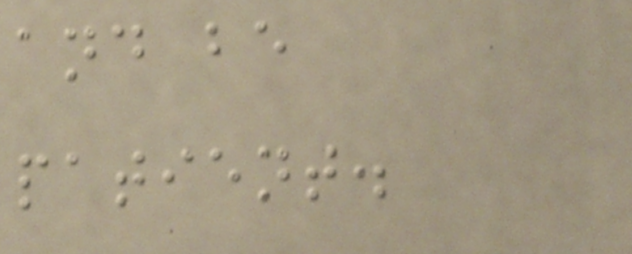and be
patient.
